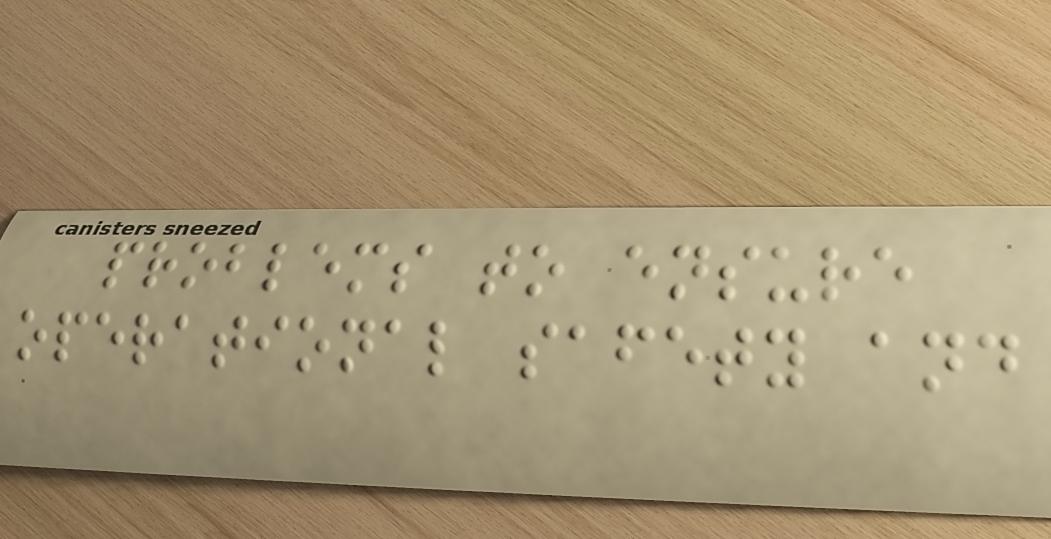problems to ensure
operational safety and
